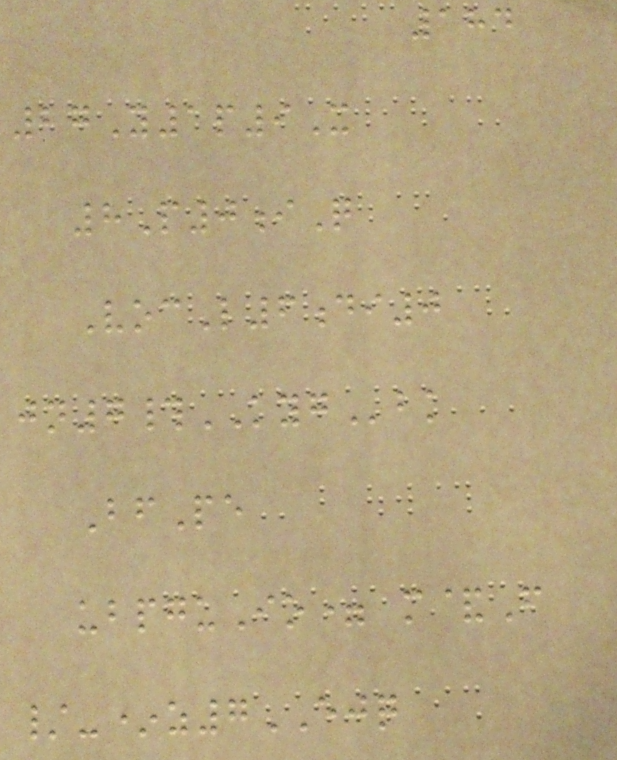184
27Y1p9X
8P0iQ
VocL6di0
jn7#KYGbk
BfPe
ubpguIo= m&F
/-*z7EJQ
